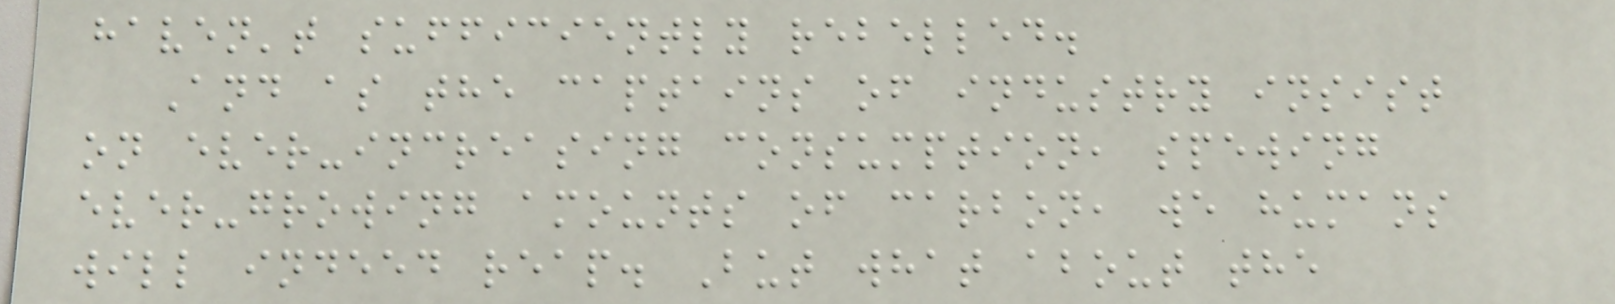haven't sufficiently rebelled.
And as the captains of industry insist
on ever-increasing consumption, spewing
ever-growing amounts of carbon, we humans
will indeed reap. But what about the
